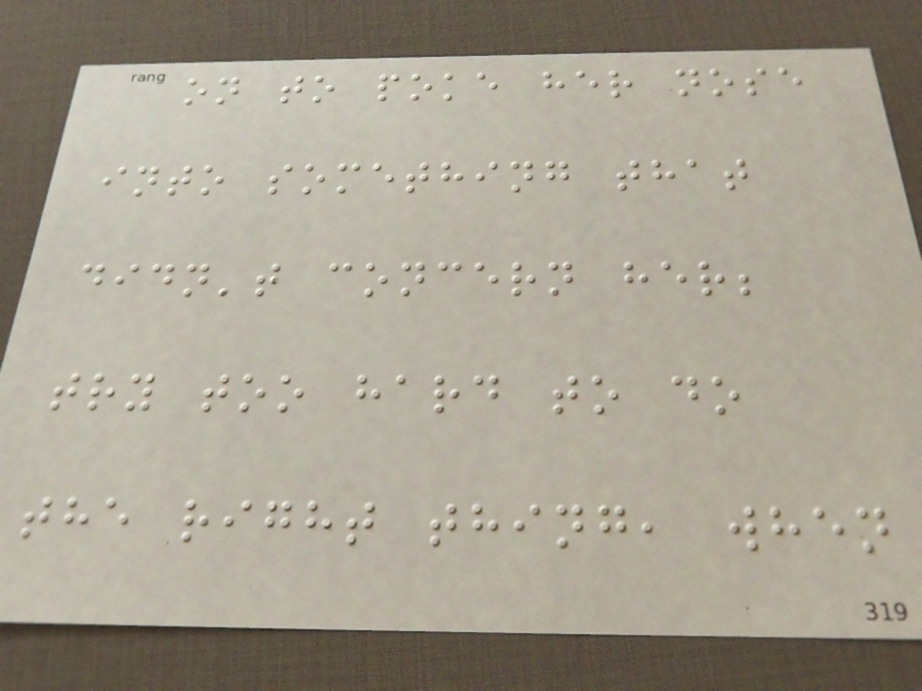on to poke her nose
into something that
didn't concern her;
try too hard to do
the right thing, when
